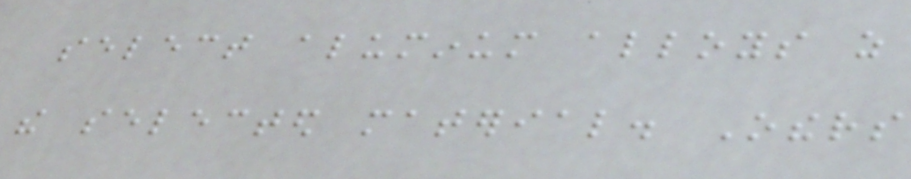select aluminum alloys as
the selected material. Others
